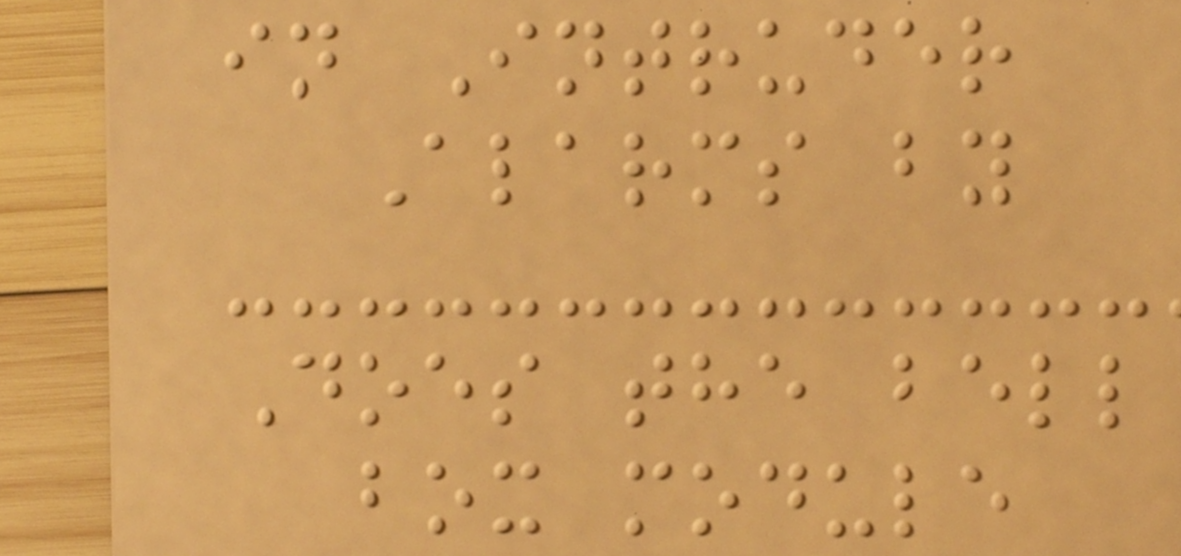in Intruder
Alarms by
Does the bell
box module
